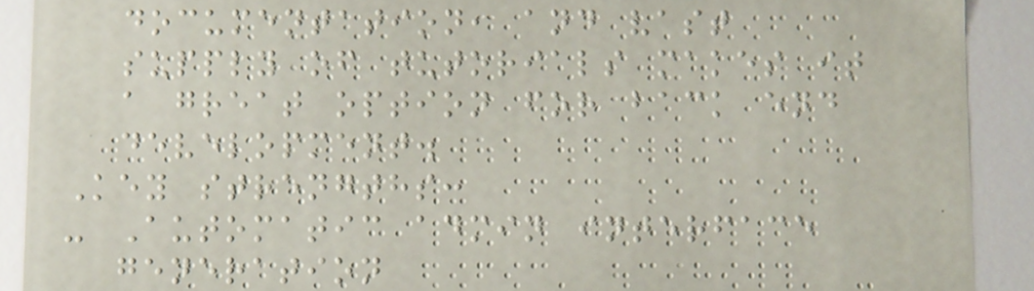documentation, and vast
supply of tutorials makes it
a great option for back end
development.
Key strengths:
- Automatic admin interface
generation
